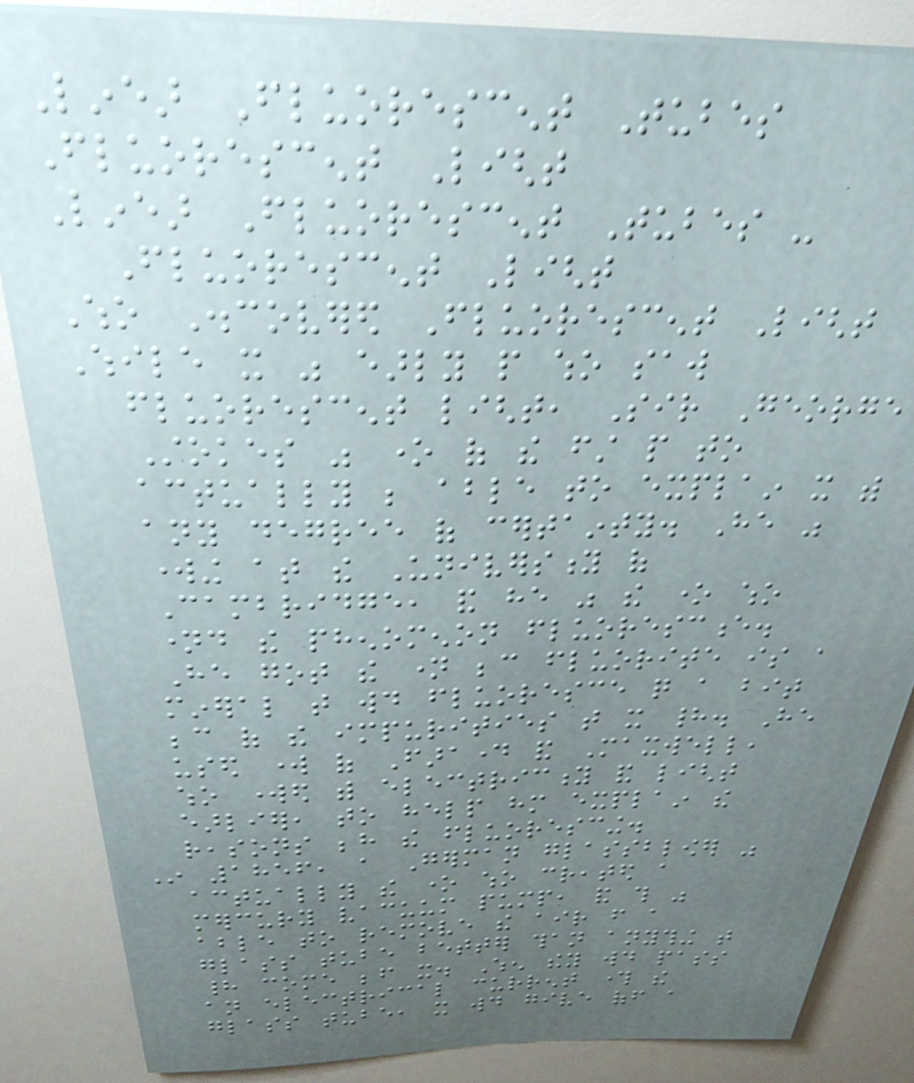Linear Fluorescent Tubes
Fluorescent Light
Linear Fluorescent Tubes -
Fluorescent Light
Who Discovered Fluorescent Light
While it was early people who saw
fluorescent light, Sir George
Stokes was one of the first people to
actually be able to explain it with
any degree of certainty. He was
working at the University of
Cambridge, and he was the one who
named the phenomenon fluorescence.
He got the name because fluorite is a
mineral that would fluoresce quite a bit
because of the impurities that it had. He
used work of Faraday and Maxwell,
who worked with electricity and light
earlier, to help him explain the
reasons behind the fluorescing.
In 1856, a German glassblower was
actually the one who created a
mercury vacuum pump, and this was
able to remove the air from a
glass tube better than anything that
had come before it. When they would pass
an electrical current through the
glass tube, it would give off a
